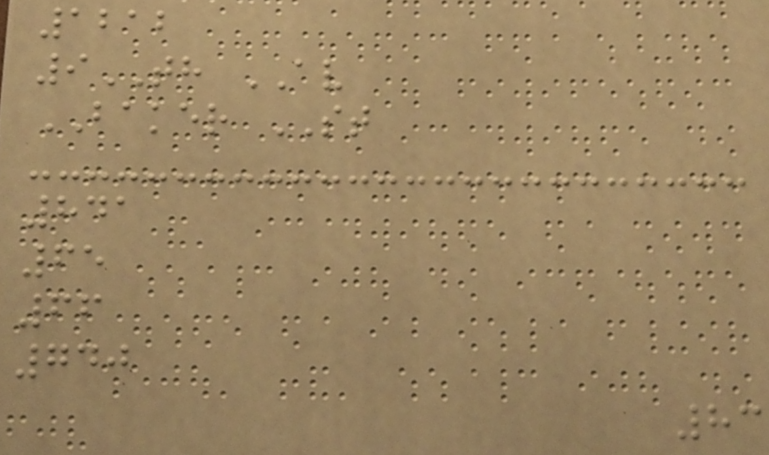1212
9TH AV
BAKER ST
841
65
66
740
83
